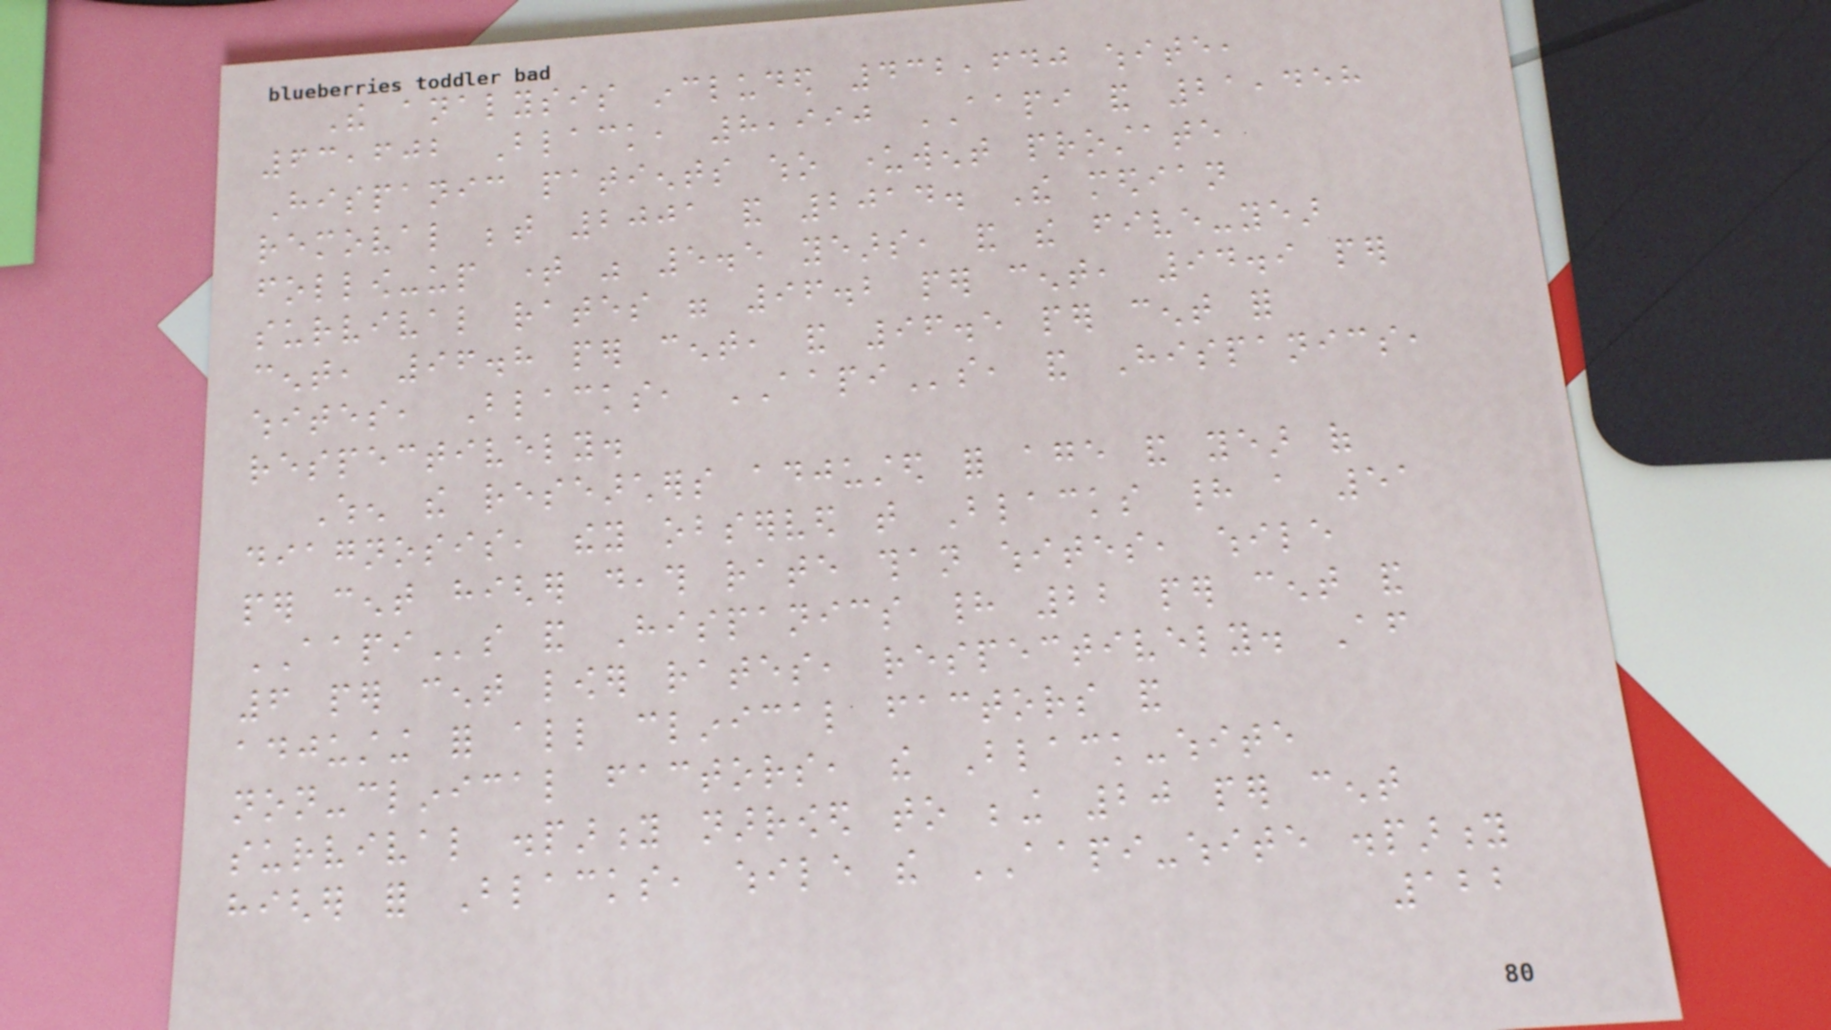The analysis included 432,640 white,
63,602 Black, 8,990 AAPI and 21,458
Hispanic patients who underwent prostate
removal between 2001 and 2014. The median
follow-up time was 5.5 years, and the five-year
survival rates were 96.2 per cent, 94.9 per
cent, 96.8 per cent, and 96.5 per cent for
whites, Blacks, AAPIs, and Hispanics,
respectively.
When the researchers adjusted for age and year of
diagnosis, they observed that Blacks had a 51
per cent higher death rate than whites, while
AAPIs and Hispanics had 22 per cent and
6 per cent lower rates, respectively. After
adjusting for all clinical factors and
non-clinical factors, the Black-white
survival disparity narrowed to being 20 per cent
higher for Blacks, while the AAPI-white disparity
122
